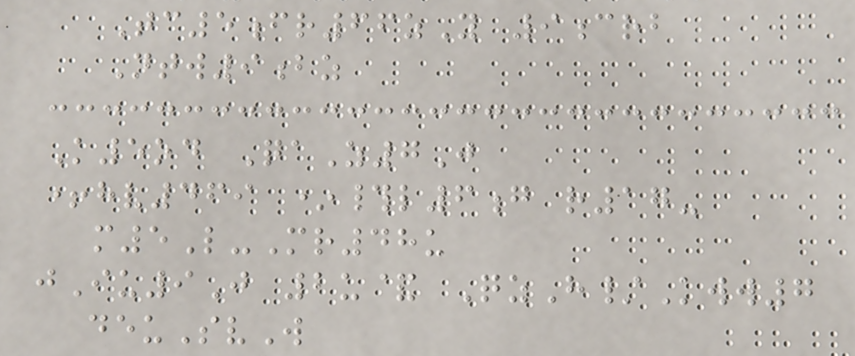Tc5fr66zY 9crb
Ntw9bz
K5od QaZ7J
+hv469 *#l6g r17-
m5L-Mr48u
jIu9J 2u& QzH/Kww7
deuSvW
